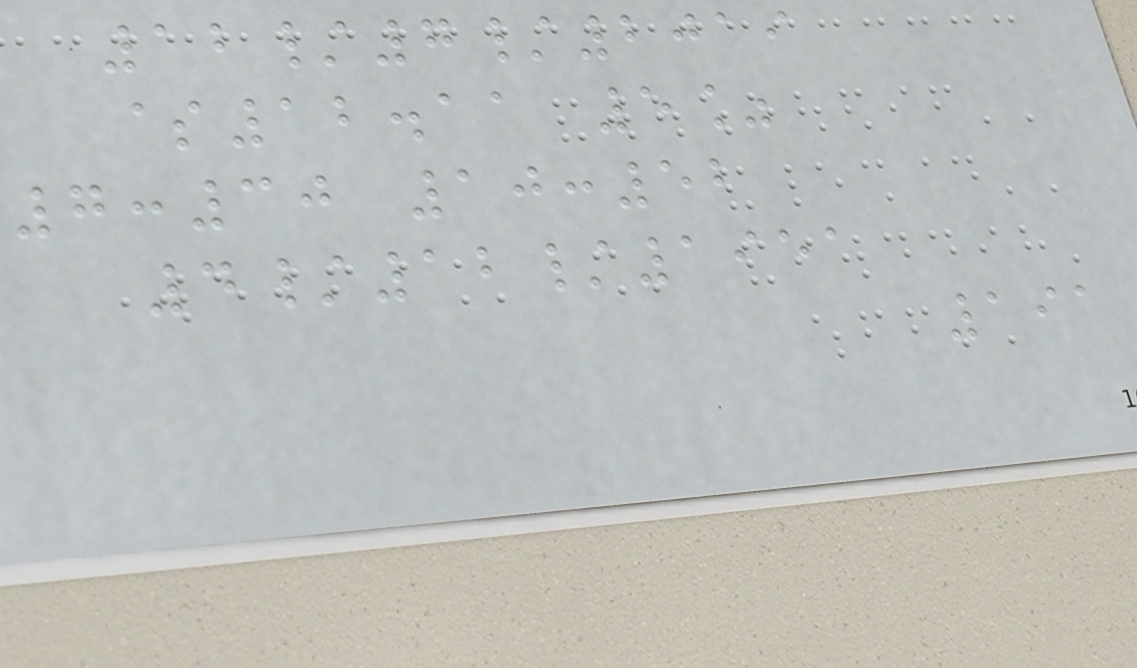12/7/2019
$12.11 5%
7:30 10:52
4/12/1951
191
